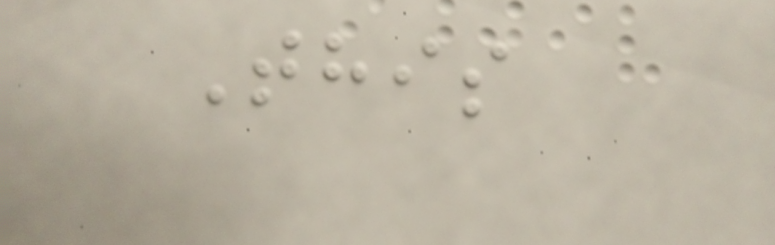This
